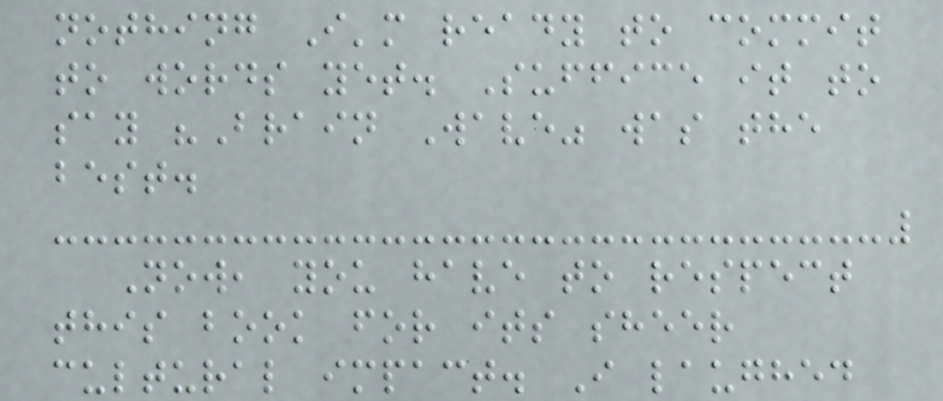nothing I'm ready to commit
to words yet. Suffice it to
say "Brain Wave" was the
best.
Now, you have to respect
this book for its sheer
cultural impact. I laughed
